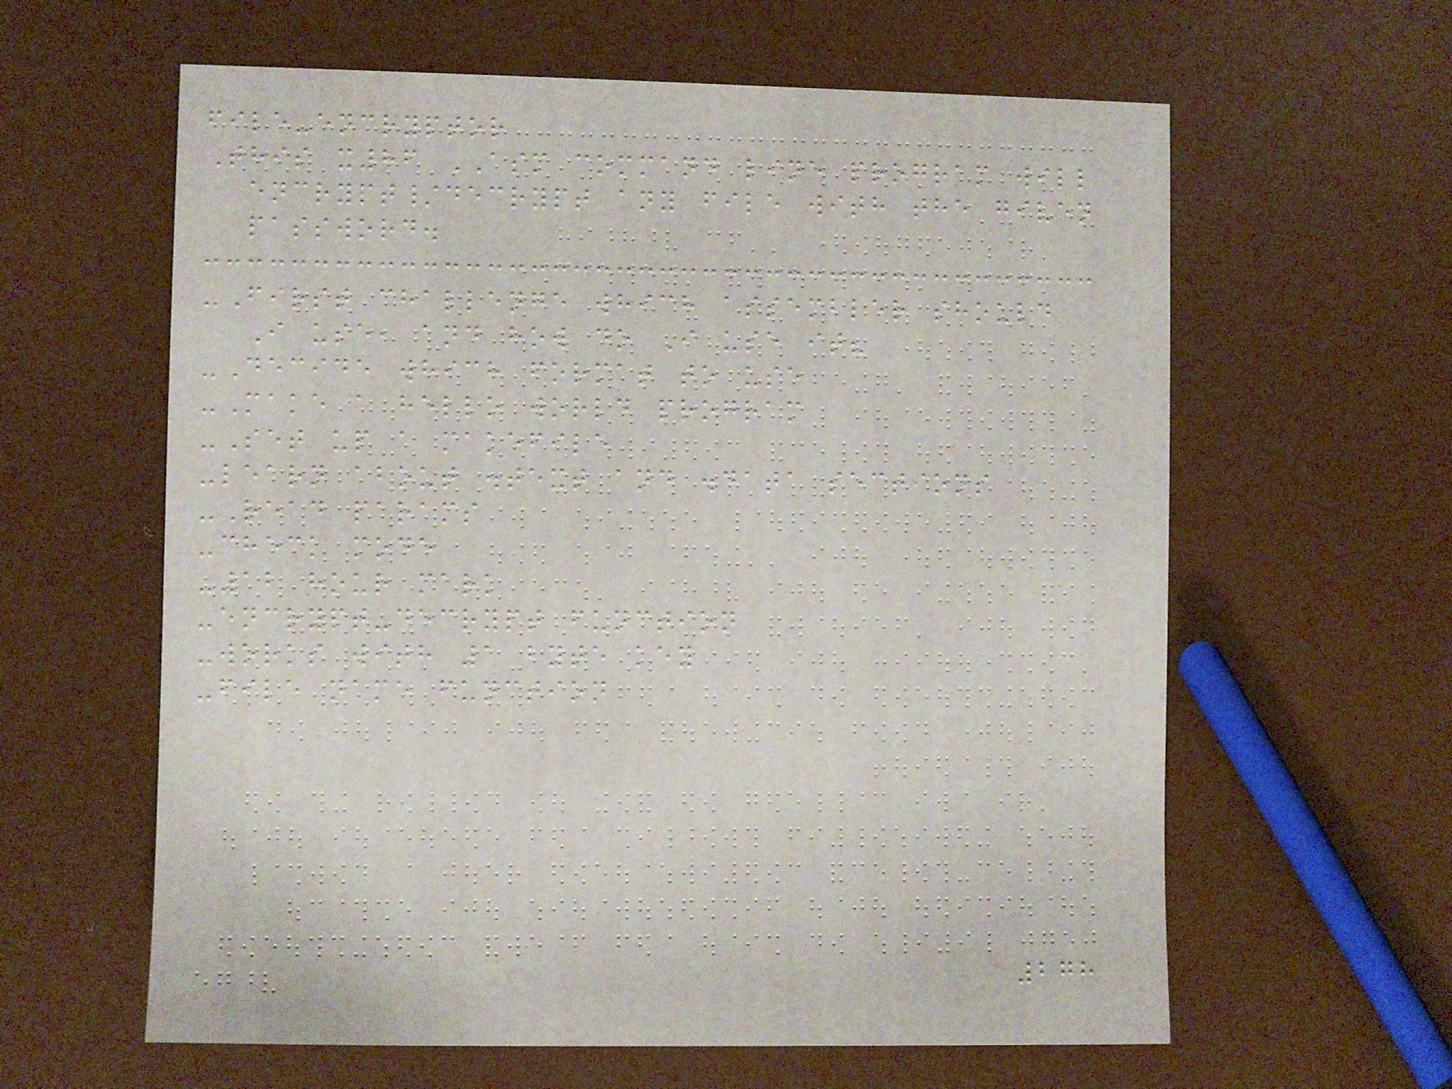file-encryptor
This x86 ASM command line program will
encrypt/decrypt any file with the given
password.
-First challenge which assembler should
I use, and how do I use it?
-Decide which format to use
-Make a hello world program
-Set up a makefile
-learn about .text and .data sections
-Read params
-check mode
-12 hour mark
-encrypt-decrypt function
-works with 1 byte key
-file name function
278
